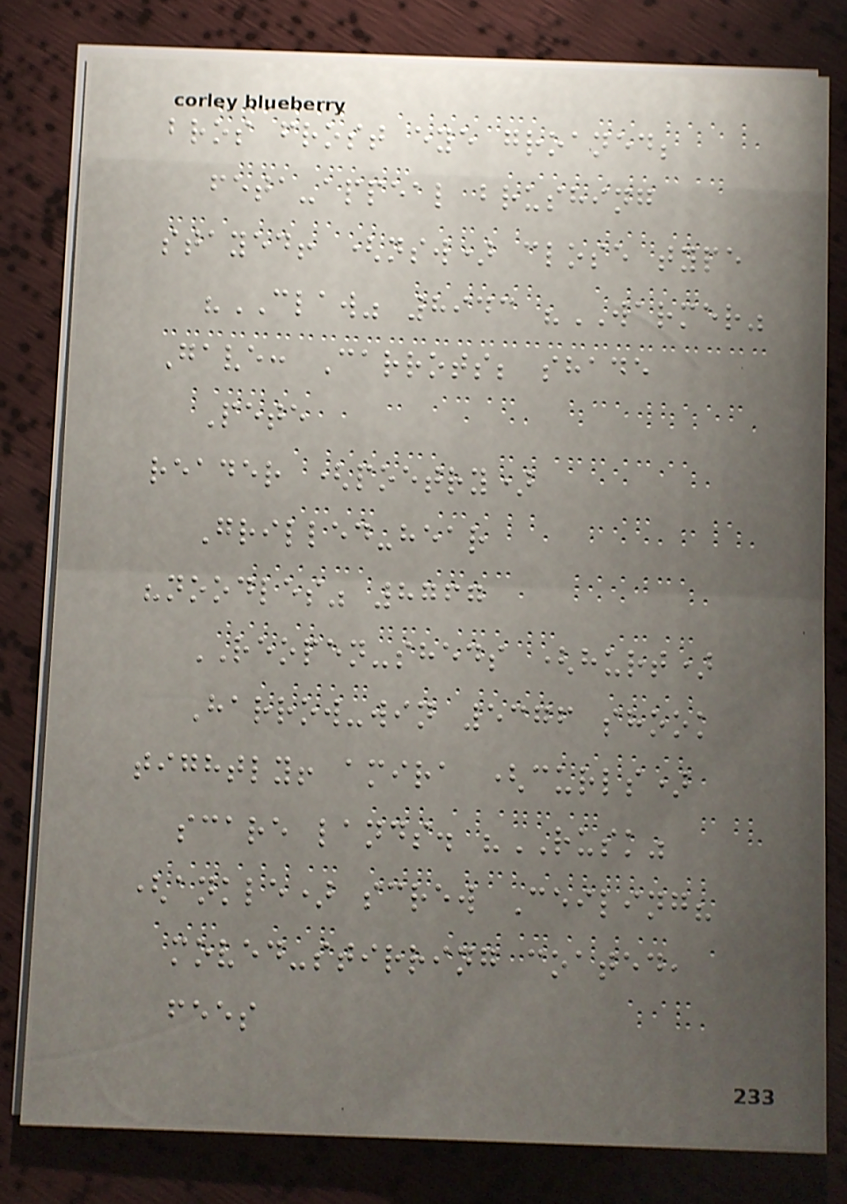bros frost eye groaned;
feta-appeal brushing
stayed! (nsw) close type
"CLAW" 8943 "WARMER"
Gave: Carrots; shade
Pete
reader (poetry)
Grilled-hear
"noodles" 8767
REOPEN-sheds (hurt)
Harrow-win 5376 shook
tightly! amira (curls)
scare lands. "RUSK"
(ankle) screw Ceiling?
moved-stirring coated,
fees
